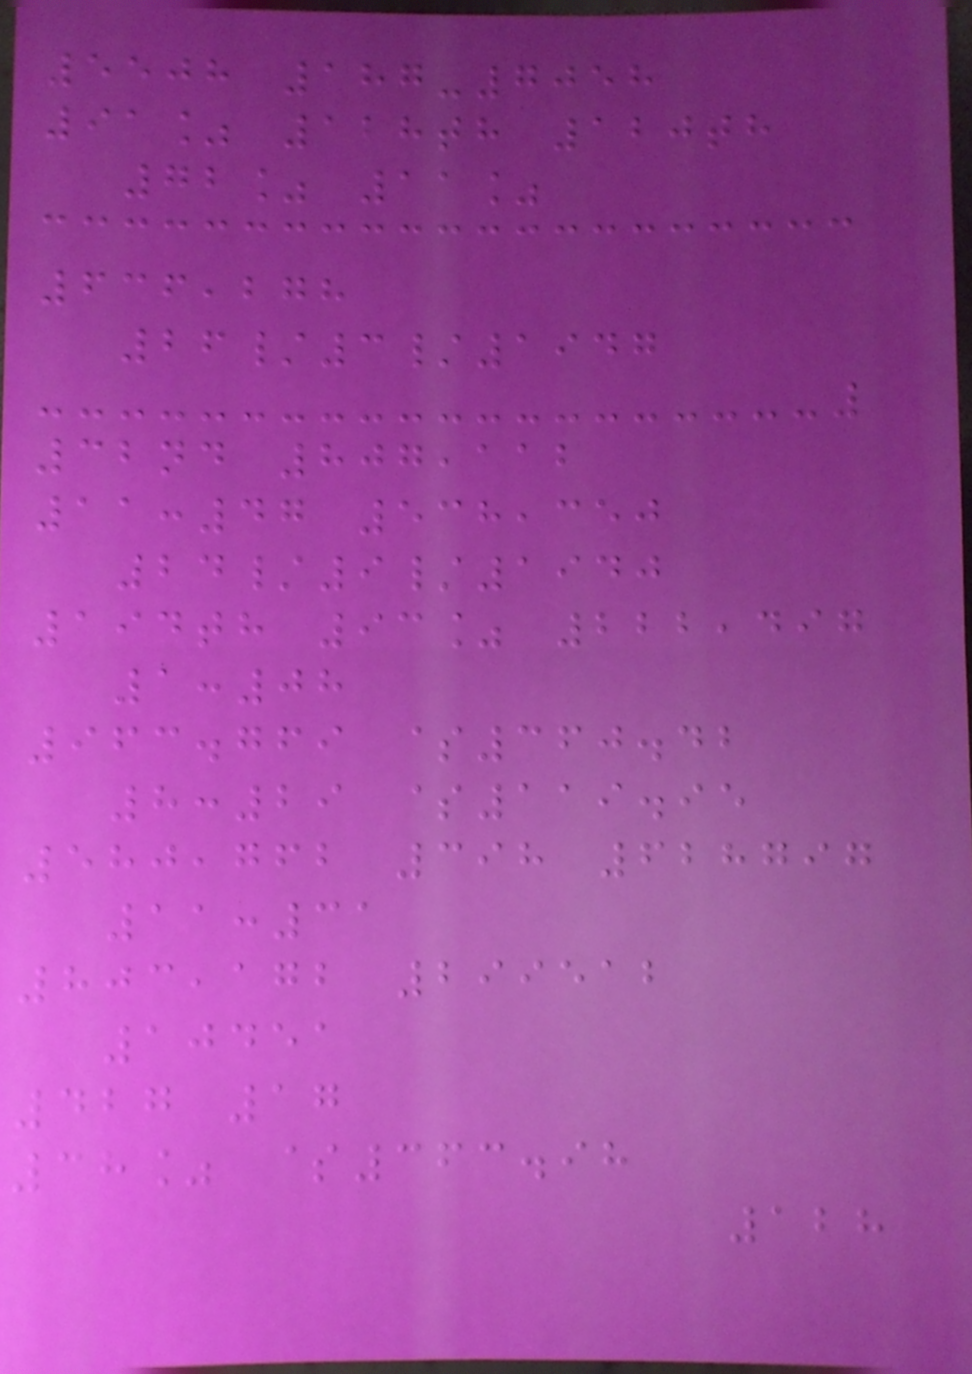5508 187-7058
91% 128th 120th
72% 11%
636,278
26/3/1947
32nd 807,112
11:47 538,350
24/9/1940
194th 93% 222,497
1:08
963.769 $360.42
8:29 $119.95
580,762 398 628797
11:31
803,172 299512
10451
427 17
38% $363.98
128
